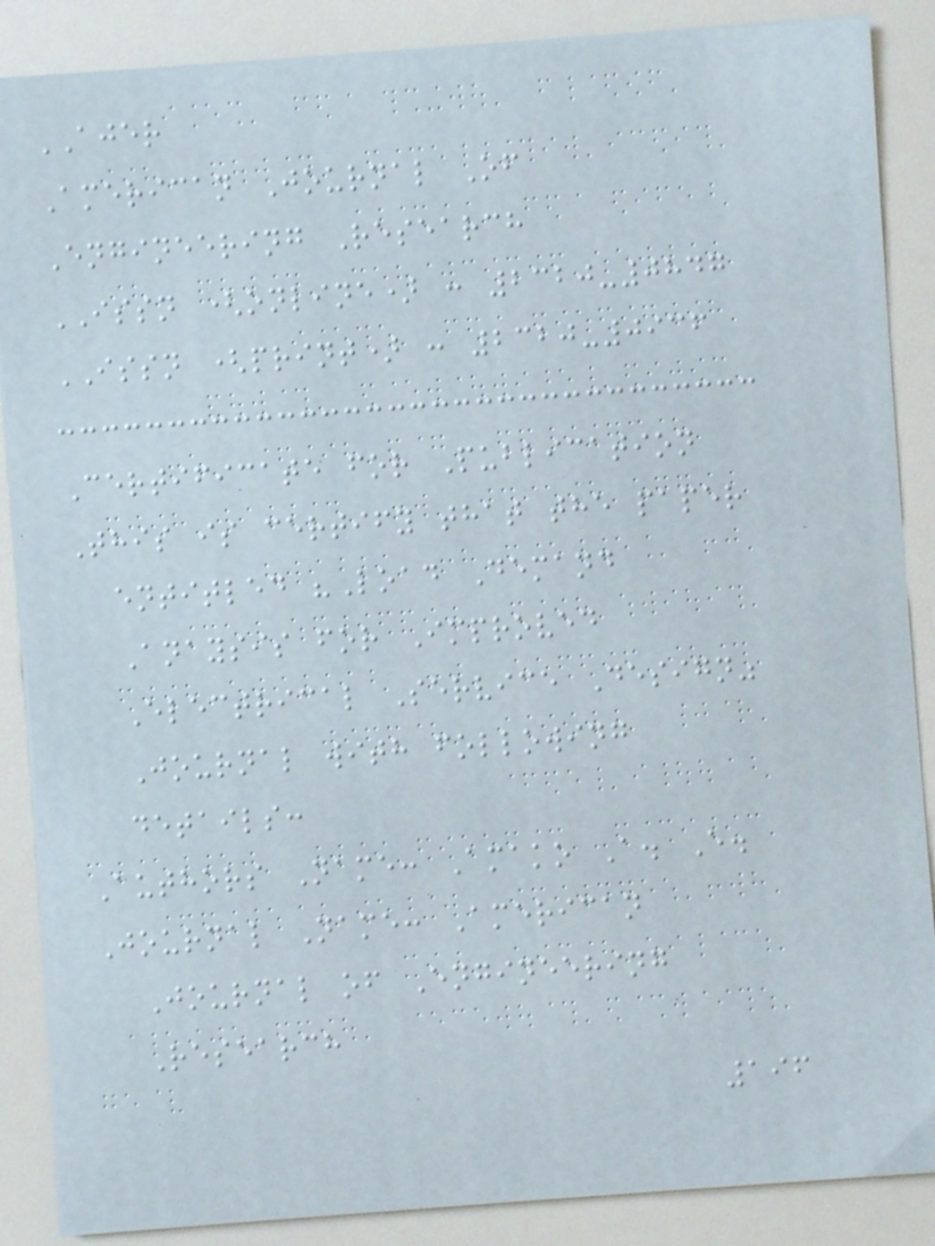AJER
American Journal Of
Engineering Research
ISSN (online) : 2320-0847
ISSN (print) : 2320-0936
Certificate for Publication
This is certify that the paper
entitled "Load Demand
Anaysis for Improved
Electrical Service Design"
Journal with following
details:
Authors Name: Amako A. E.
Journal Name: American
Journal of Engineering
Research
196
